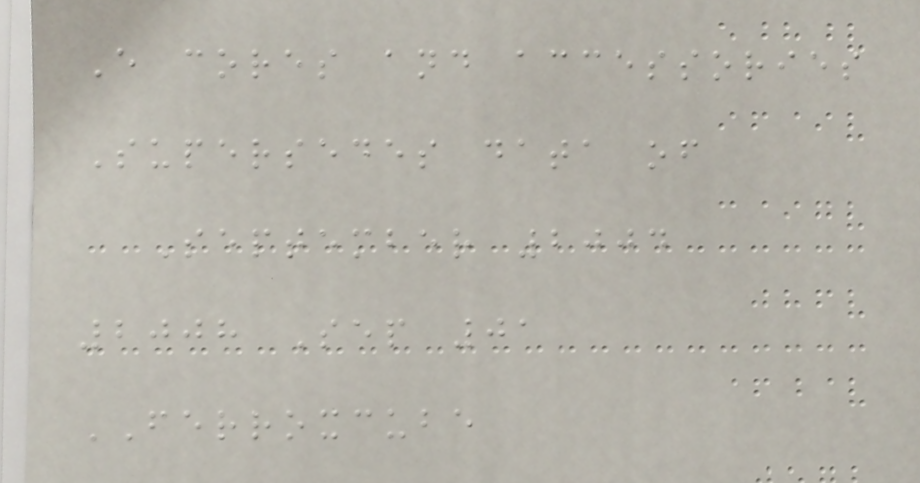E cores and accessories
Supersedes data of
September 2004
2008 Sep 01
FERROXCUBE
